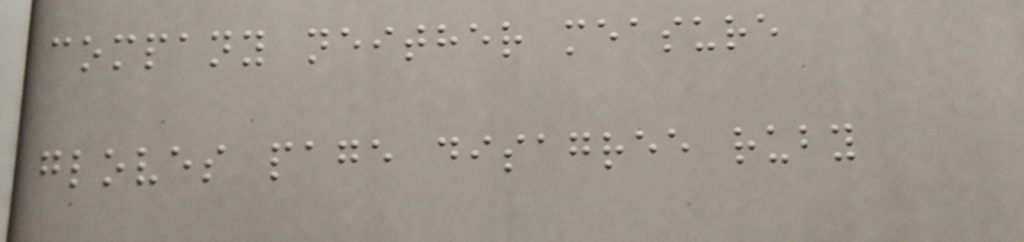company neither measure
gloves page disagree ruby
